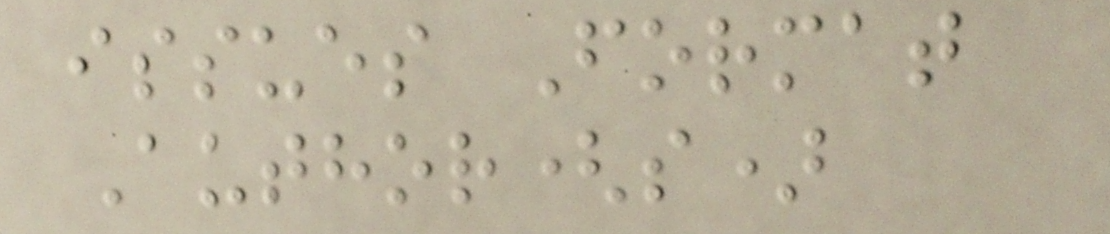issues Format
Author(s)
